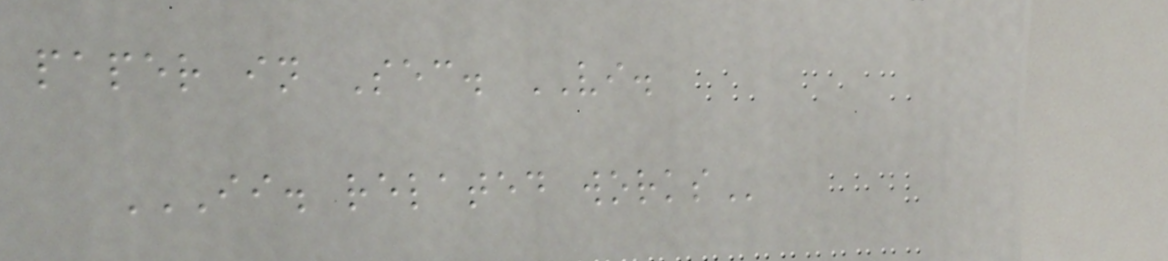paper in Sec. VI.
II. RELATED WORKS
